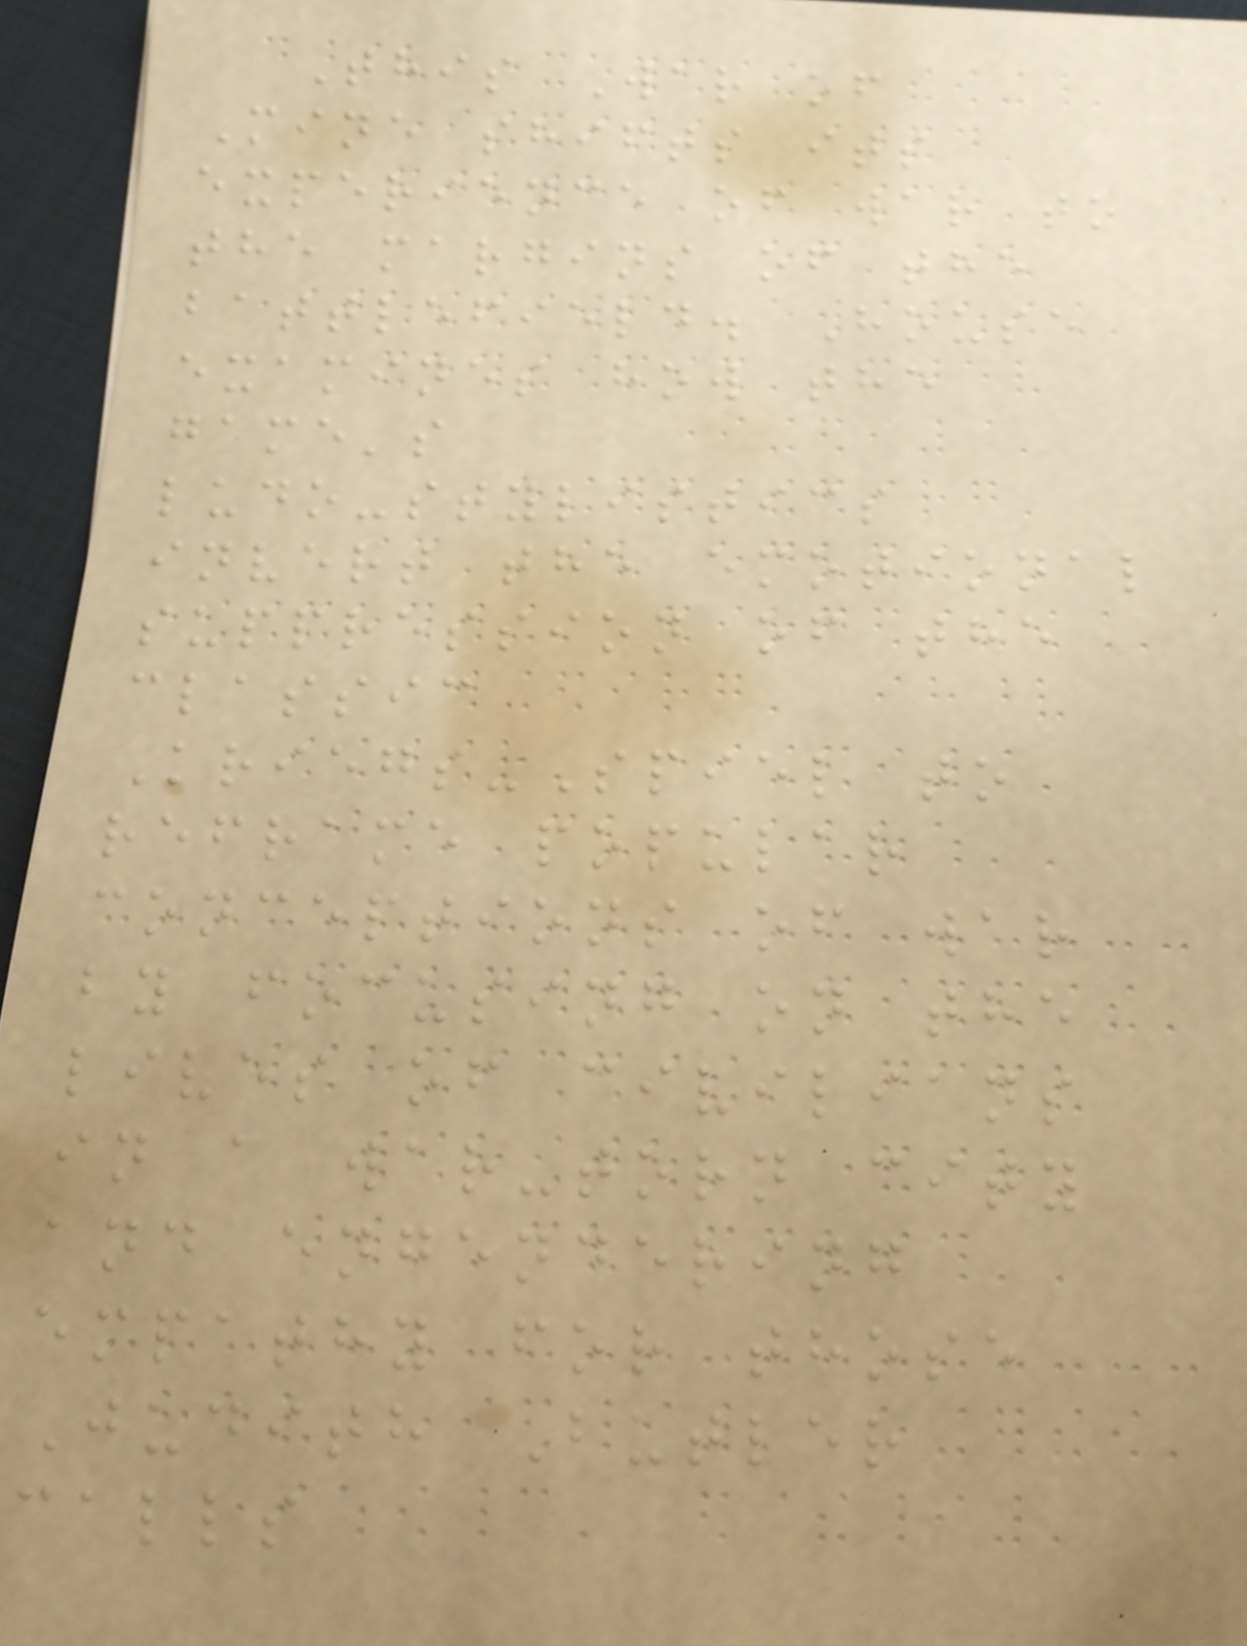This War of
Mine shifts its
experience of war to
the margins of the
battlefield. House
examines how the
game's
ludo-stylistics
invert the emotional
suppression of the
classic
Kriegs-Spiel to
reframe popular
conceptions of war
by focusing on the
lives of civilians
in a war-torn city
and engendering
empathy for those
Judith Butler
calls
